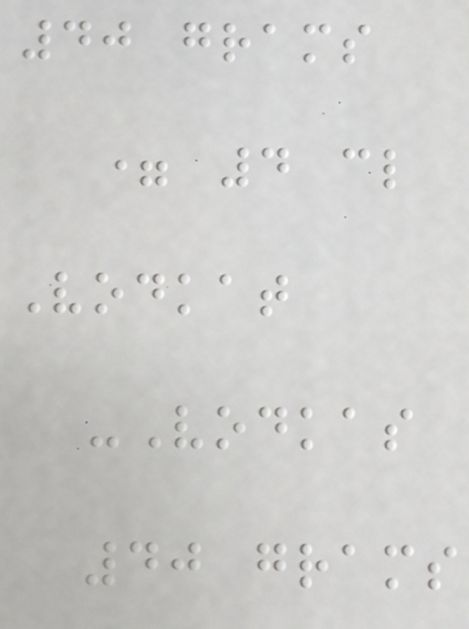40 grams
= 4 cl
Vodkat
-Vodkas
40 grams
